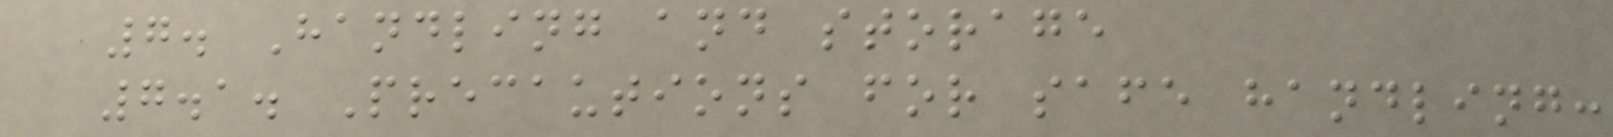7. Handling and storage
7.1. Precautions for safe handling:
